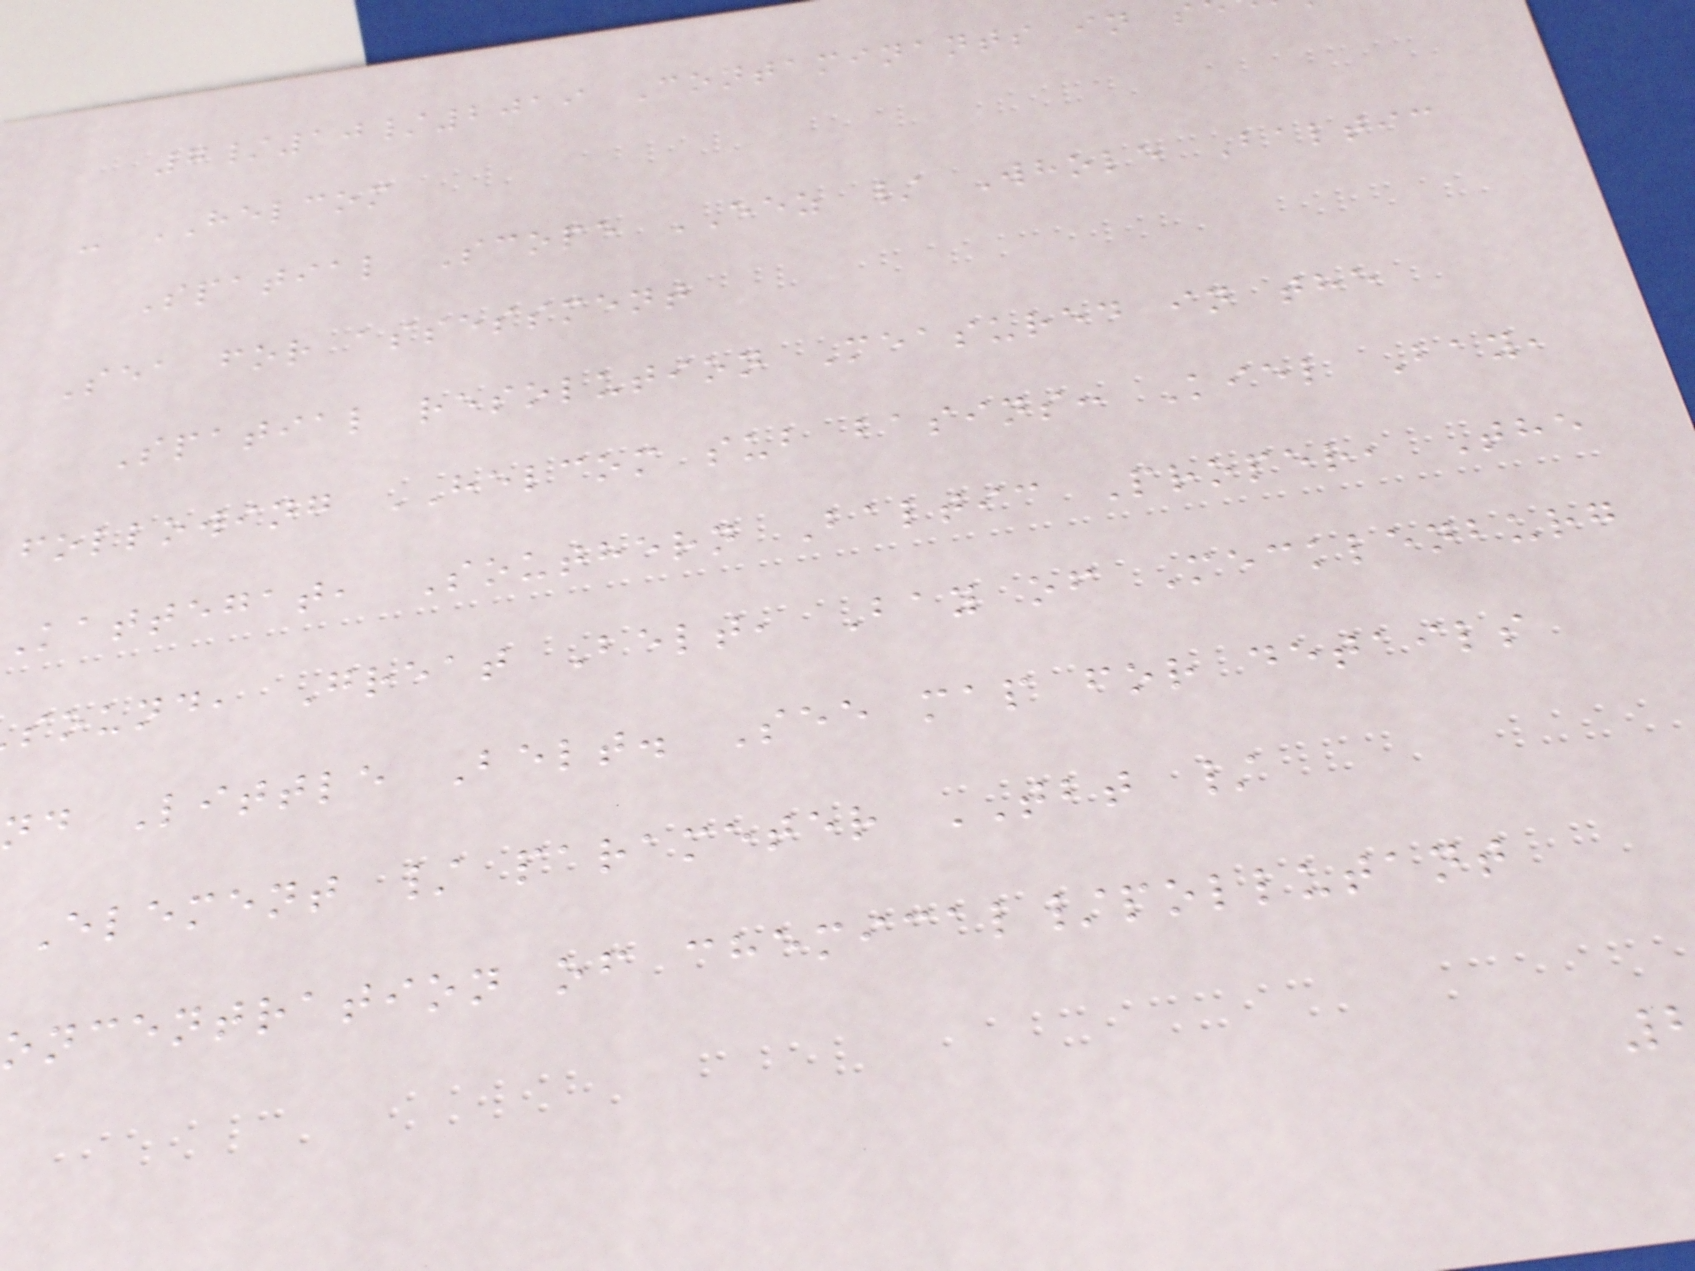7/10/2019 Contaminants in s
- HELCOM
Spatial Scope EEZ / Whole Baltic
Sea for assessment
Spatial resolution Measured in the
following HELCOM sub basins: Kiel Bay,
kattegat, Southern Baltic Proper, The
sound, Great Belt, Bay of Mecklenburg
nd Little Belt. See map for details
Element / parameter TBT /
oncentration of chemical/pollutant
